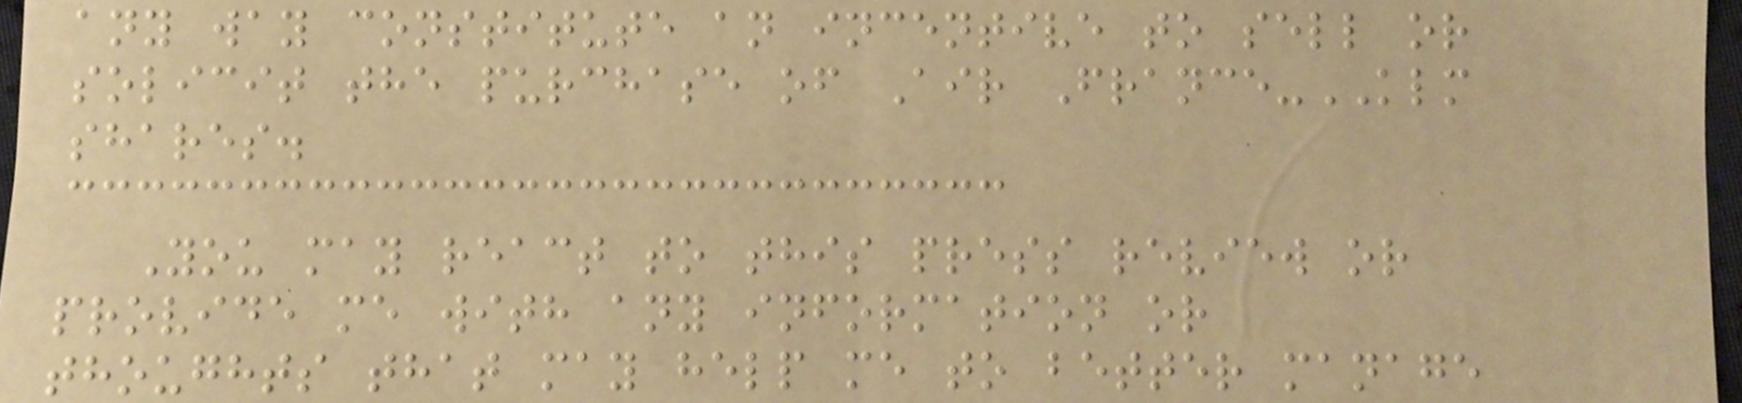any way constitute an incentive to sell or
solicit the purchase of Air France-KLM
shares.
You may react to this press review or
provide me with any information or
thoughts that may help me to better manage
